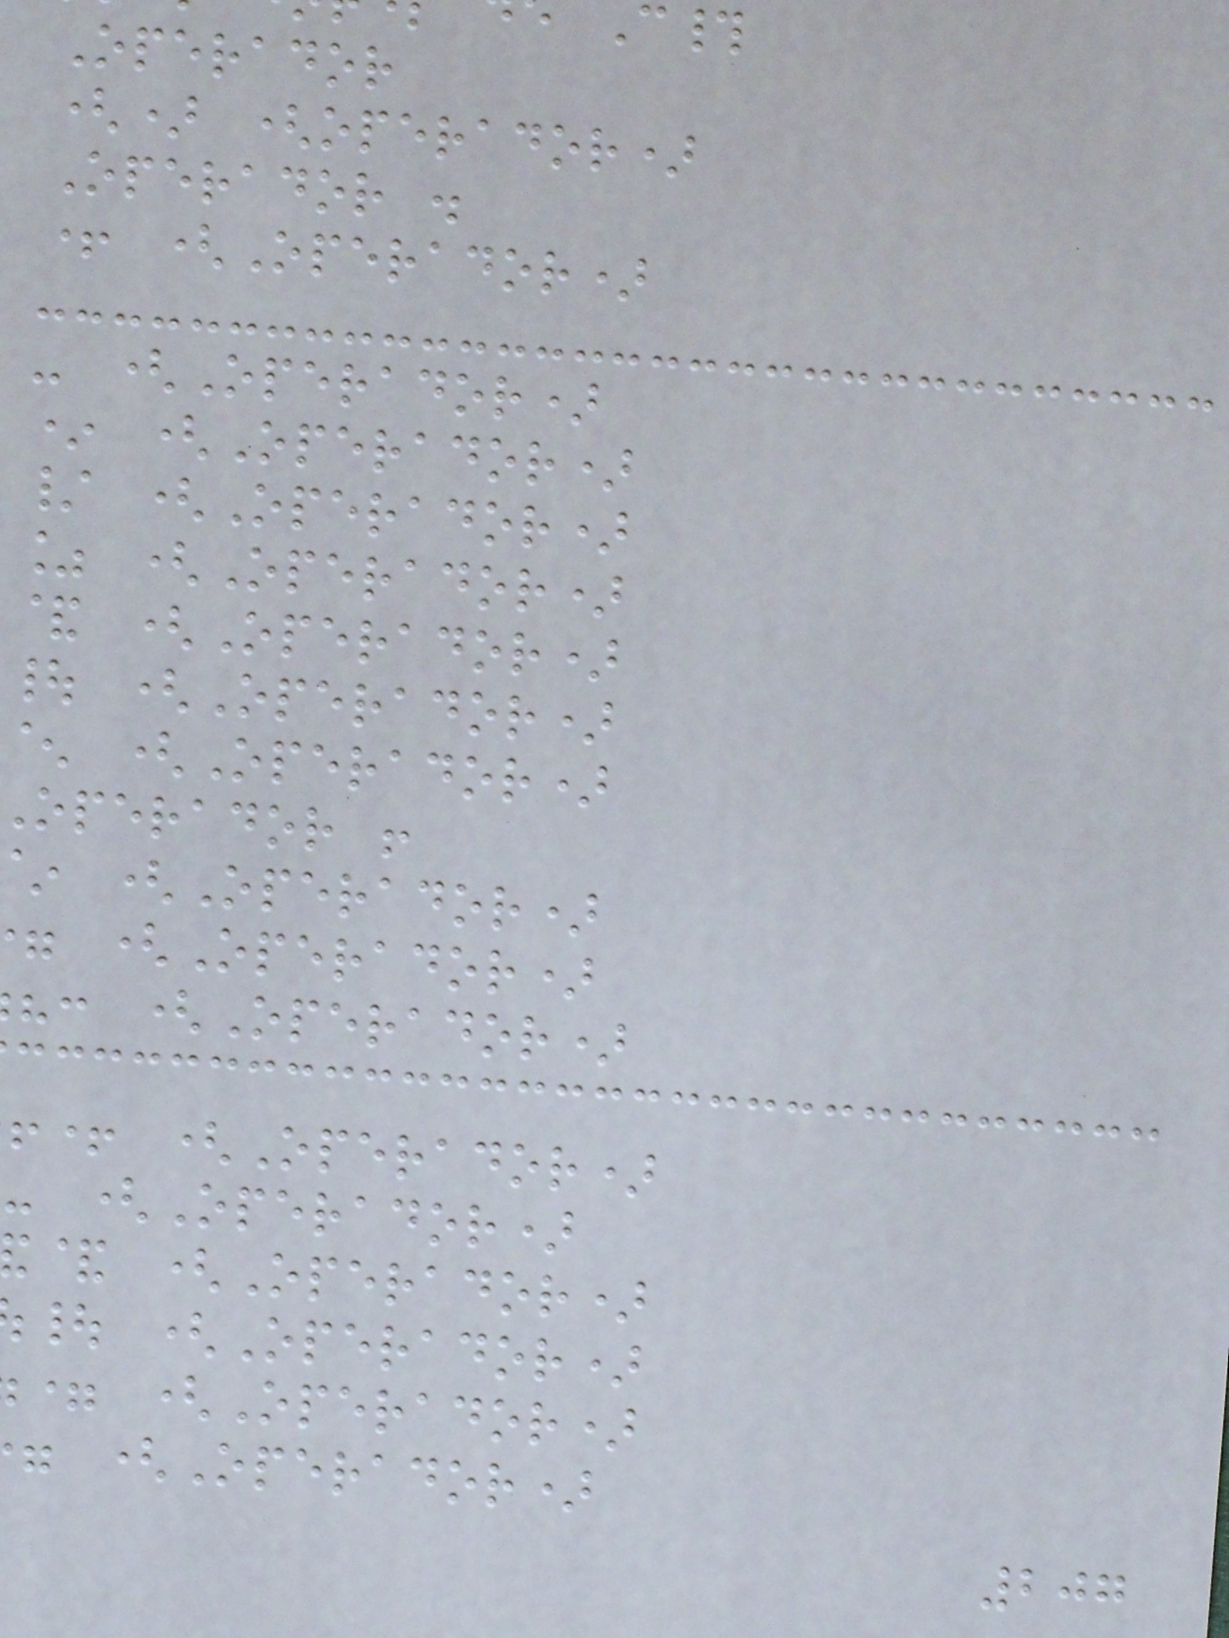Operador
() (operador)
Operador .
+ (Operador)
- (Operador)
* (Operador)
/ (Operador)
% (Operador)
& (Operador)
| (Operador)
^ (Operador)
operador !
(Operador)
(Operador)
: (Operador)
+ (Operador)
- (Operador)
& (Operador)
| (Operador)
= (Operador)
(Operador)
207
